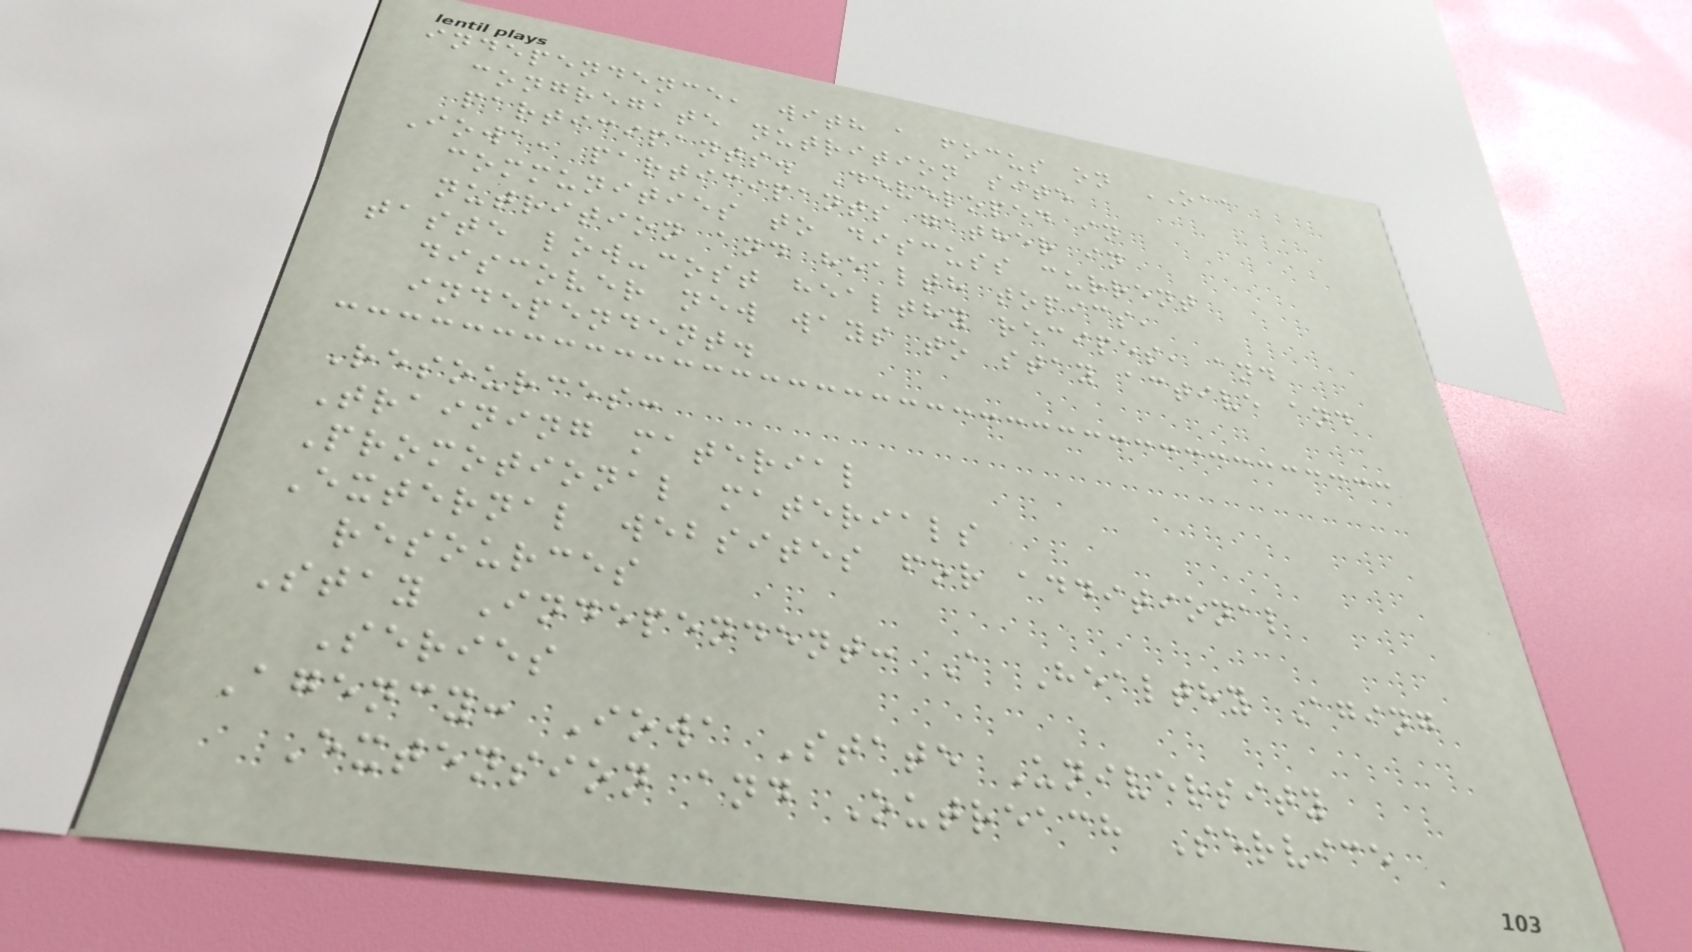independence, with a focus on OAA
congregate nutrition site
participants. Developed in
Iowa, participants gather in
communities to discuss current
nutrition and health topics,
taste low-cost healthy recipes, and
discover new ways to stay active and
independent.
Resources:
Training material
Promotional materials
External websites for additional
resources
Stay Independent: A Healthy Aging
Series
Agency: Iowa State University
Extension and Outreach Service
